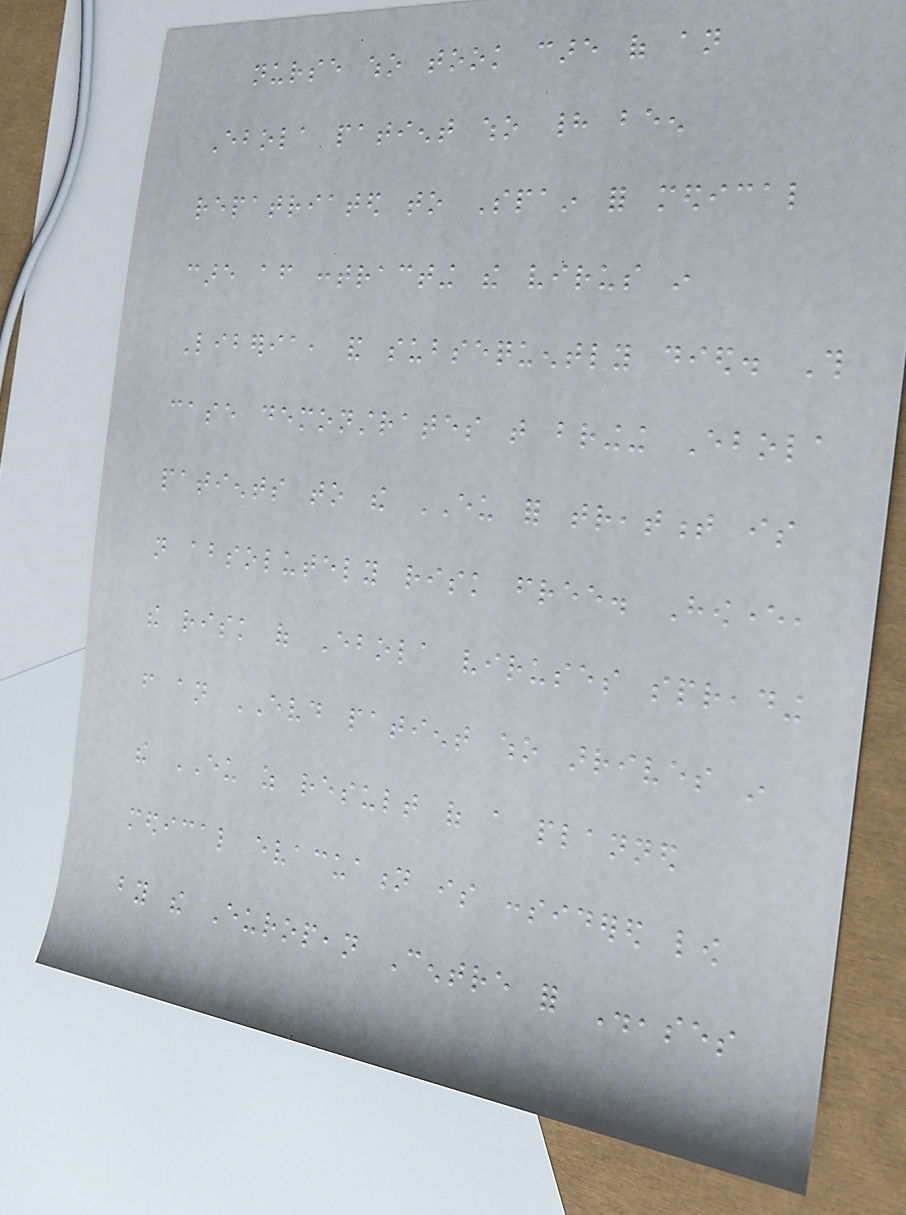nurse who took care of an
Ebola patient who had been
repatriated to Spain for medical
care after contracting the virus in
Liberia, and subsequently died. This
case demonstrates that bringing Ebola
patients to the EU for treatment is
not absolutely risk free. However,
the risk of Ebola viruses spreading
from an EVD patient who arrives in
the EU as result of a planned
medical evacuation is considered low
by the European Centre for Diseases
